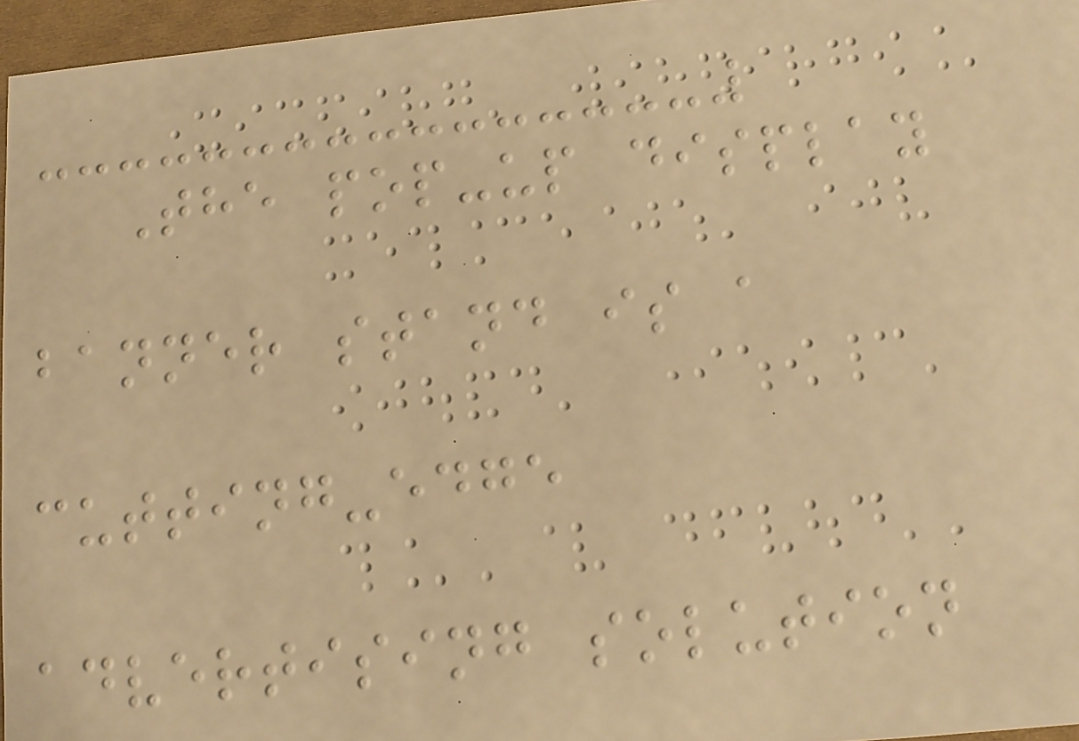The pop-up display
banner stand is a
cutting-edge
advertising solution
